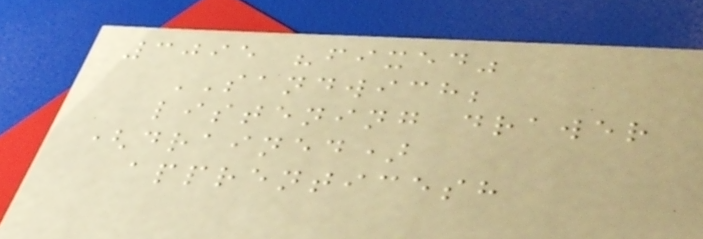3095 "fixed"
SANDWICH;
listening drawer
(drained)
apprenticesh
